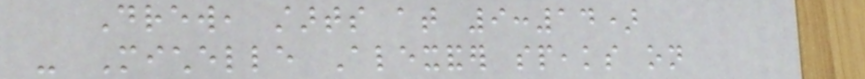Drew, starts at 9:14)
- Michelle Alexander speaks on
